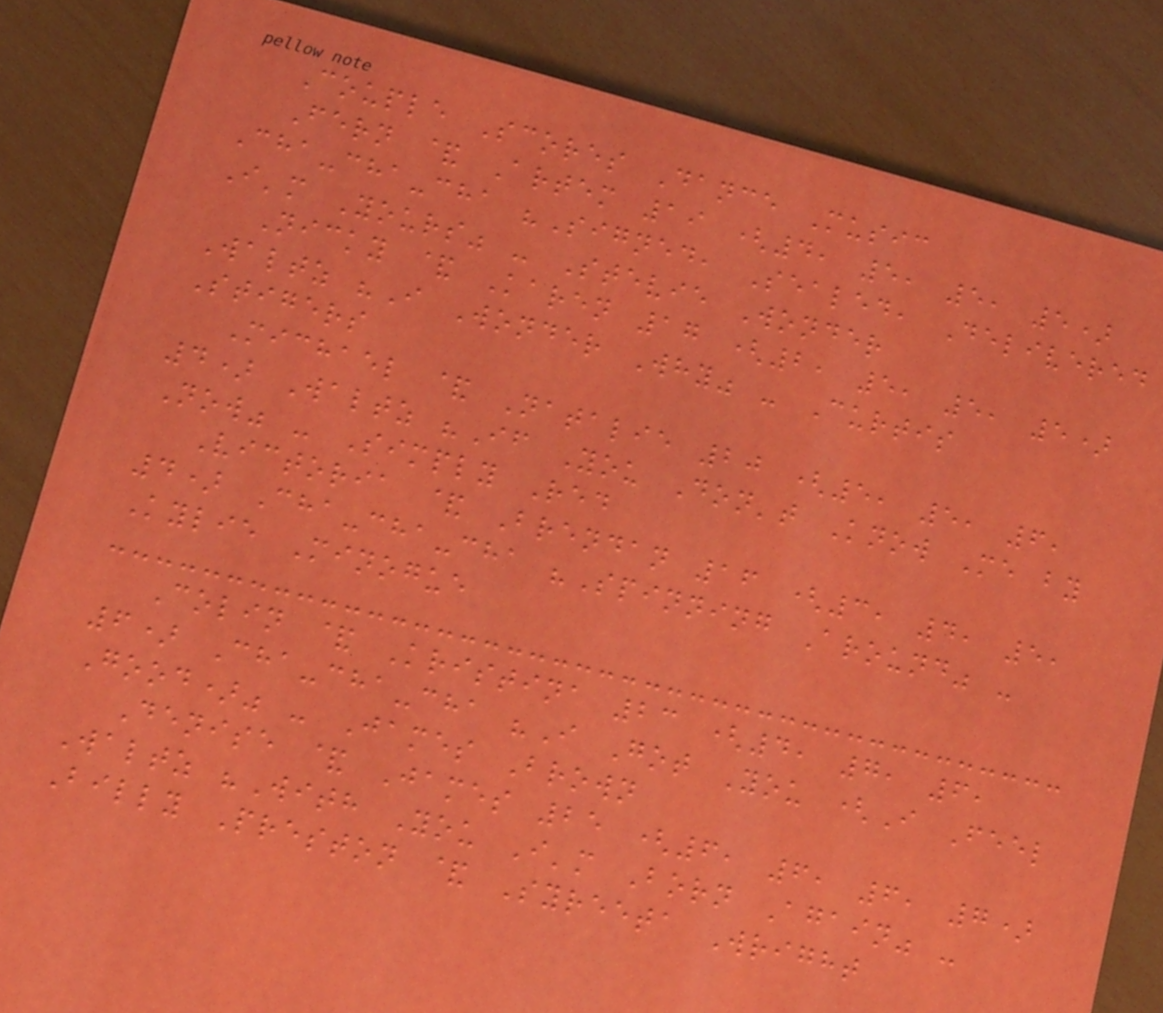Couple Scores Dance Music
Fern & Artem 19 (4, 5, 5, 5)
Cha-cha-cha "Signed, Sealed, Delivered
I'm Yours" - Stevie Wonder
Nicky & Karen 17 (2, 5, 5, 5)
Waltz "I Wonder Why" - Curtis
Stigers
Michael & Natalie 20 (5, 5, 6,
4) Waltz "If You Don't Know Me by
Now" - Simply Red
Victoria & Brendan 16 (3, 4, 5,
4) Cha-cha-cha "Spinning Around" -
Kylie Minogue
Colin & Kristina 23 (4, 7, 6,
6) Cha-cha-cha "I Got You (I Feel
Good)" - James Brown
Denise & James 25 (6, 6, 6, 7)
Waltz "With You I'm Born Again" -
Billy Preston & Syreeta Wright
